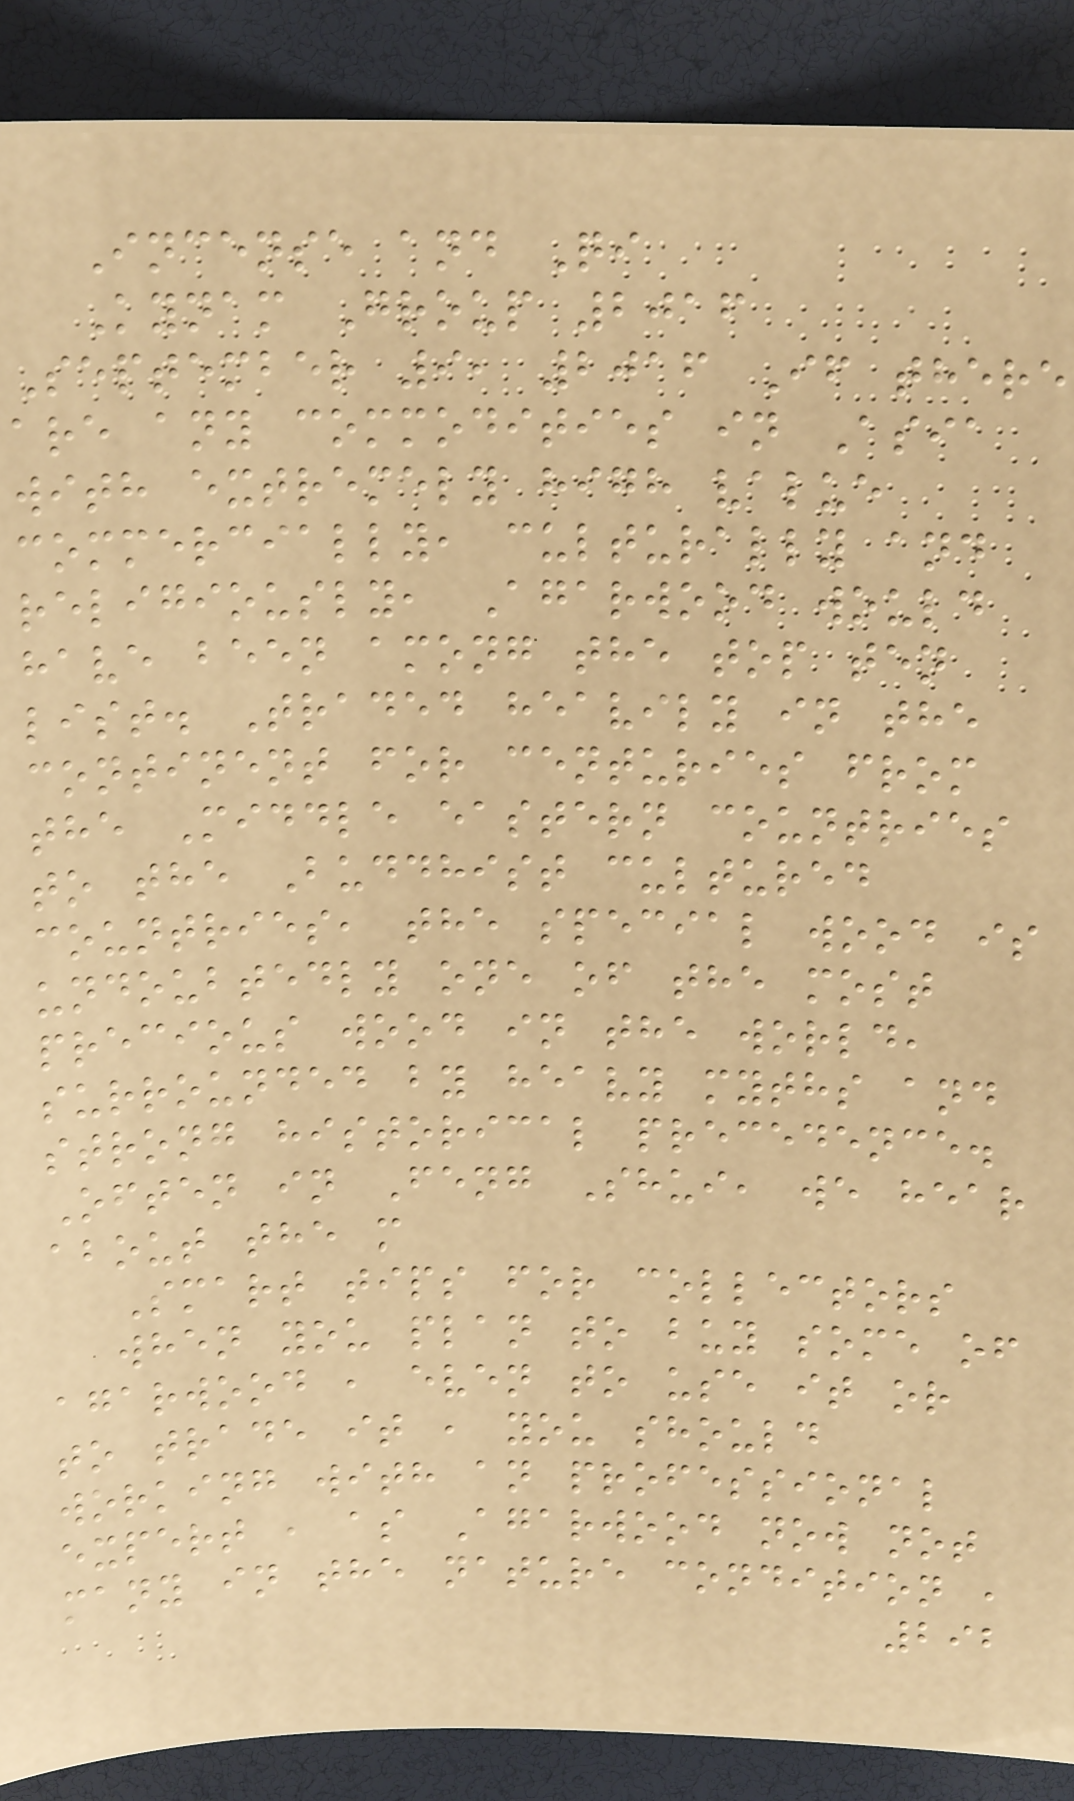Incense and Qi
Kynam Group 2016
September 9, 2016 If there
are any commodities in Asia
with extremely high value
commercially, culturally and
religiously, Agarwood would
have been among the top ten
list. Traded heavily in the
continent for centuries from
the Middle eastern countries
to the Buddhist cultured
countries, the special wood is
undoubtedly one of the most
precious wood in the world,
surrounded by heavy myths and
strong historical precedence.
Often in Feng Shui, we hear
about the m
Smart tips for collectors
when you plan to buy some of
agarwood , even to use it or
to trade it , you should
working with an professional
expert , as Agarwood now not
many in the nature condition ,
292
